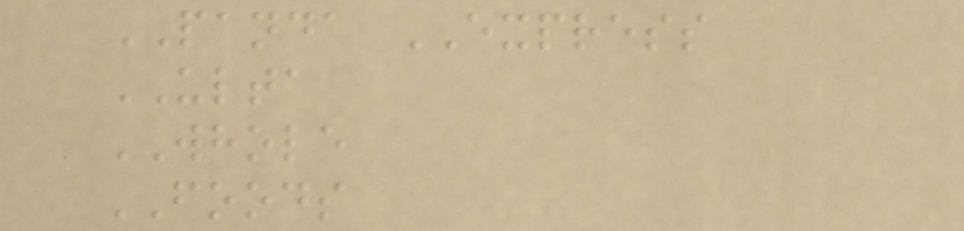PANDA EXPRESS
ULTA
WHOLE
FOODS
